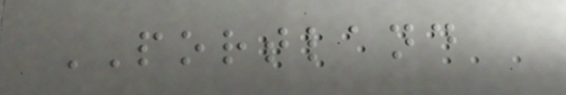PORTLAND
